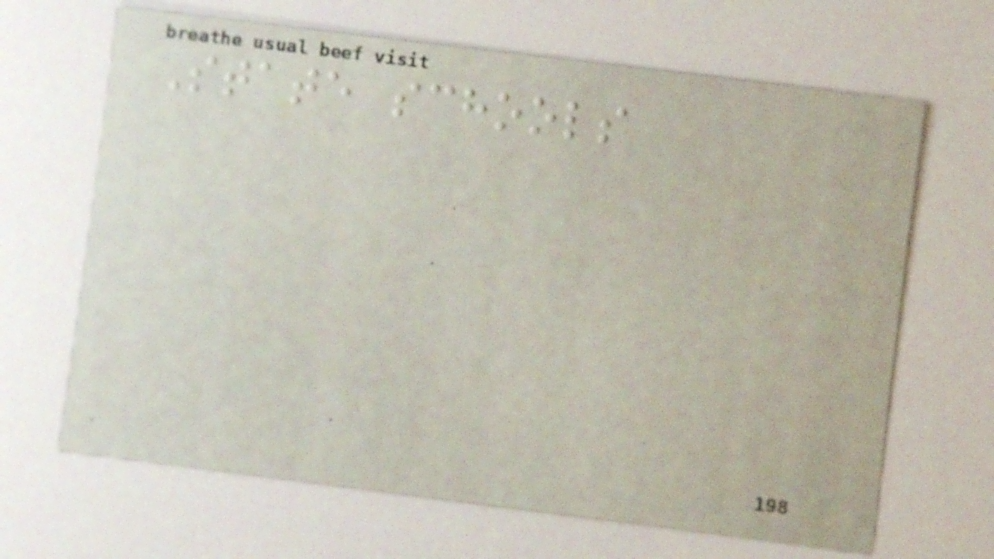State schools
